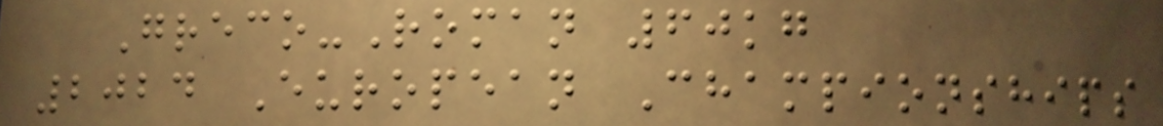Greco-Roman 60kg
2024 European Championships
